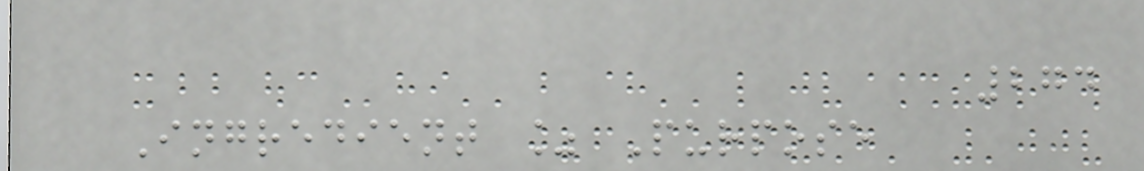274
Ingredient % Purpose
